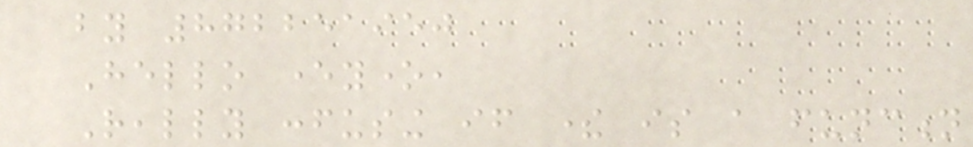by 872251950
Hello everyone,
Really confusing if there is a function
